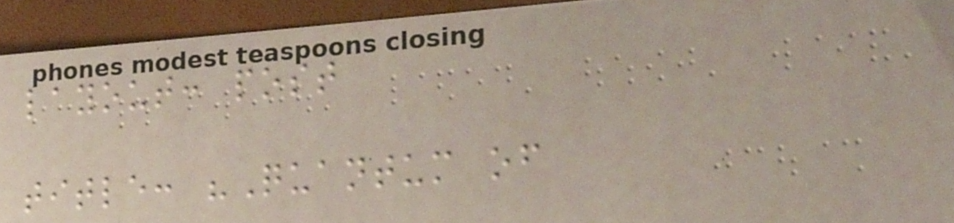layout: post
title: "Quantum of
